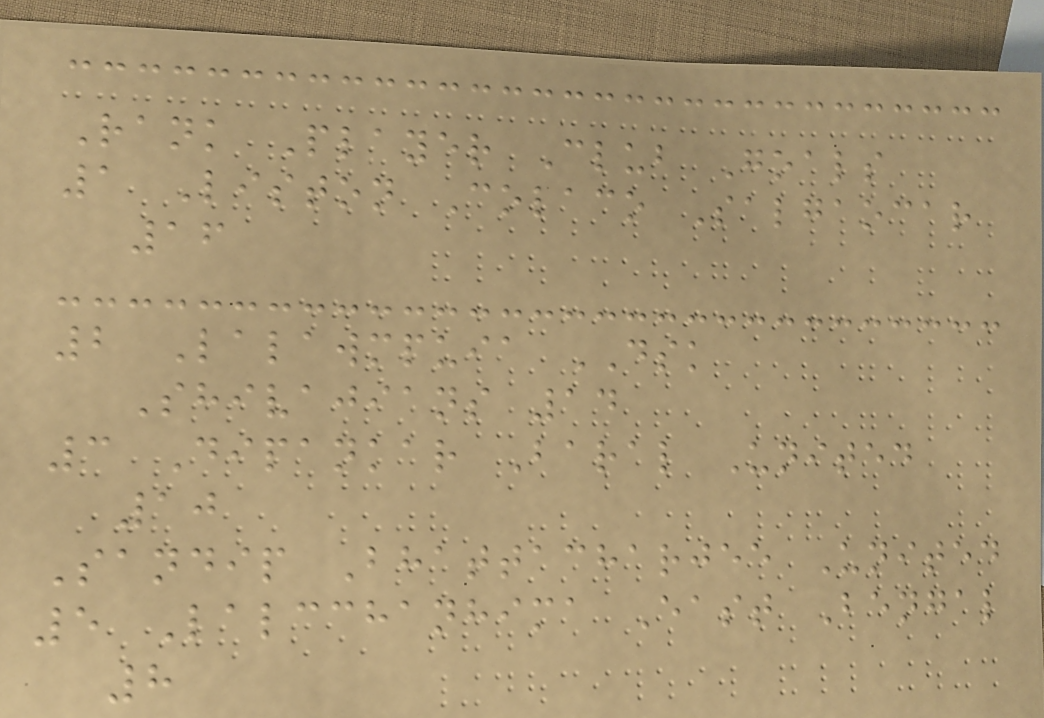Rank Player Club Goals
1 Liston Colaco Salgaocar
16
2 Lalawmpuia DSK
Shivajians 14
3 Dipankar Baral United
10
Sandip Bhattacharjee United
5 Lalcchanhima East Bengal
8
